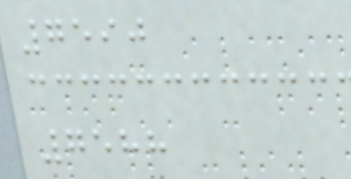7590
7588
